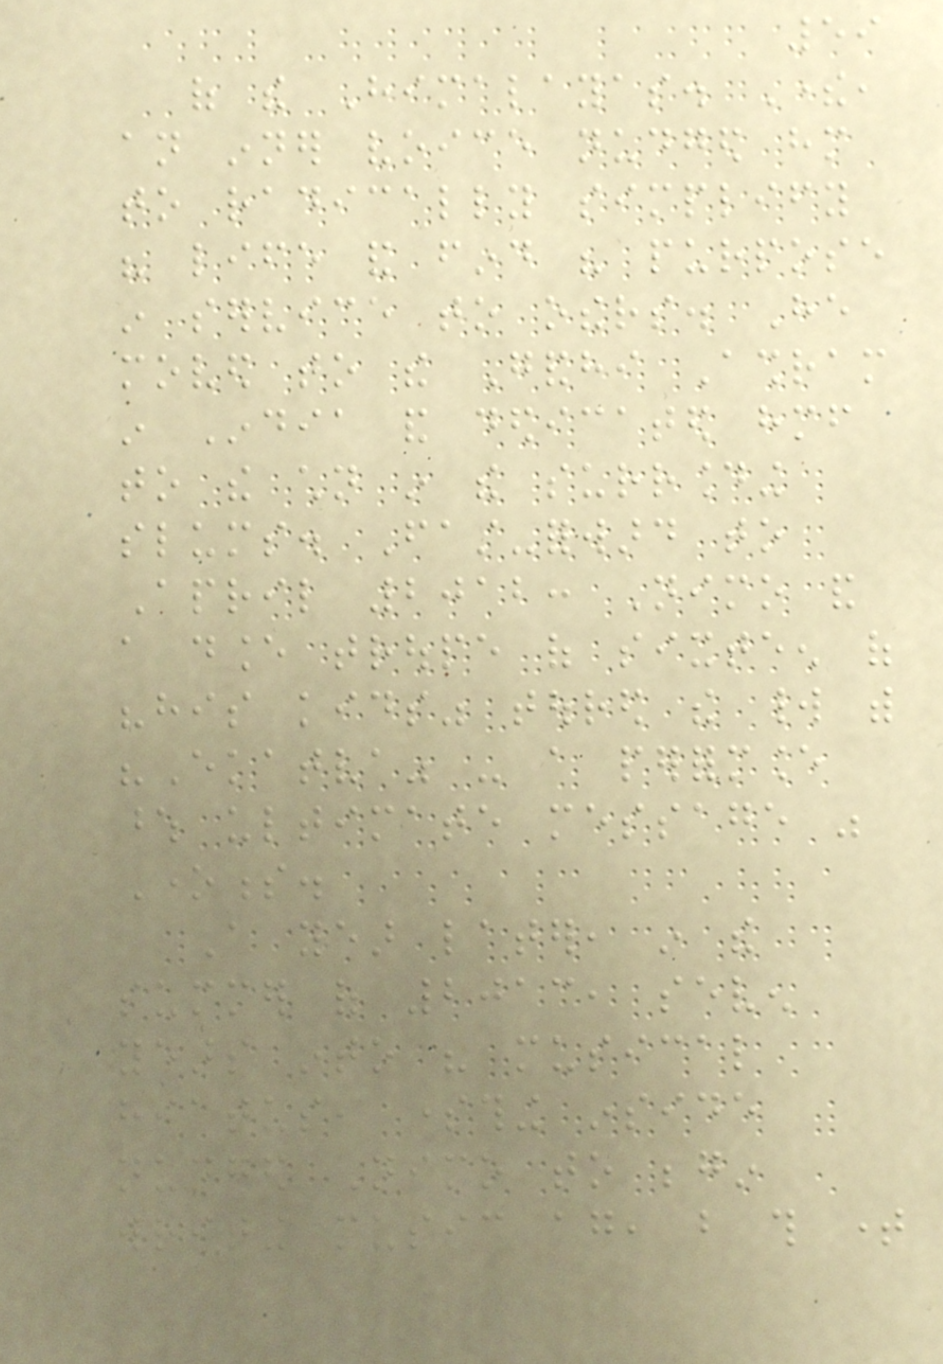59
of the Himalayas. There,
an inner voice nudged him
to radically simplify
his life and find his purpose
in service to others. He
moved to the Gandhi Ashram
in India and dedicated himself
to the children in the surrounding
slums. Fast-forward to
April 2012: Nimo and
a dance troupe of sixteen of
"his kids" toured the world with
"Ekatva" - a performance
whose ultimate message was
Oneness.
A year later, in the
summer of 2013, seven
years into his musical
hiatus, something inside
nudged Nimo to begin
writing music again, but this time
